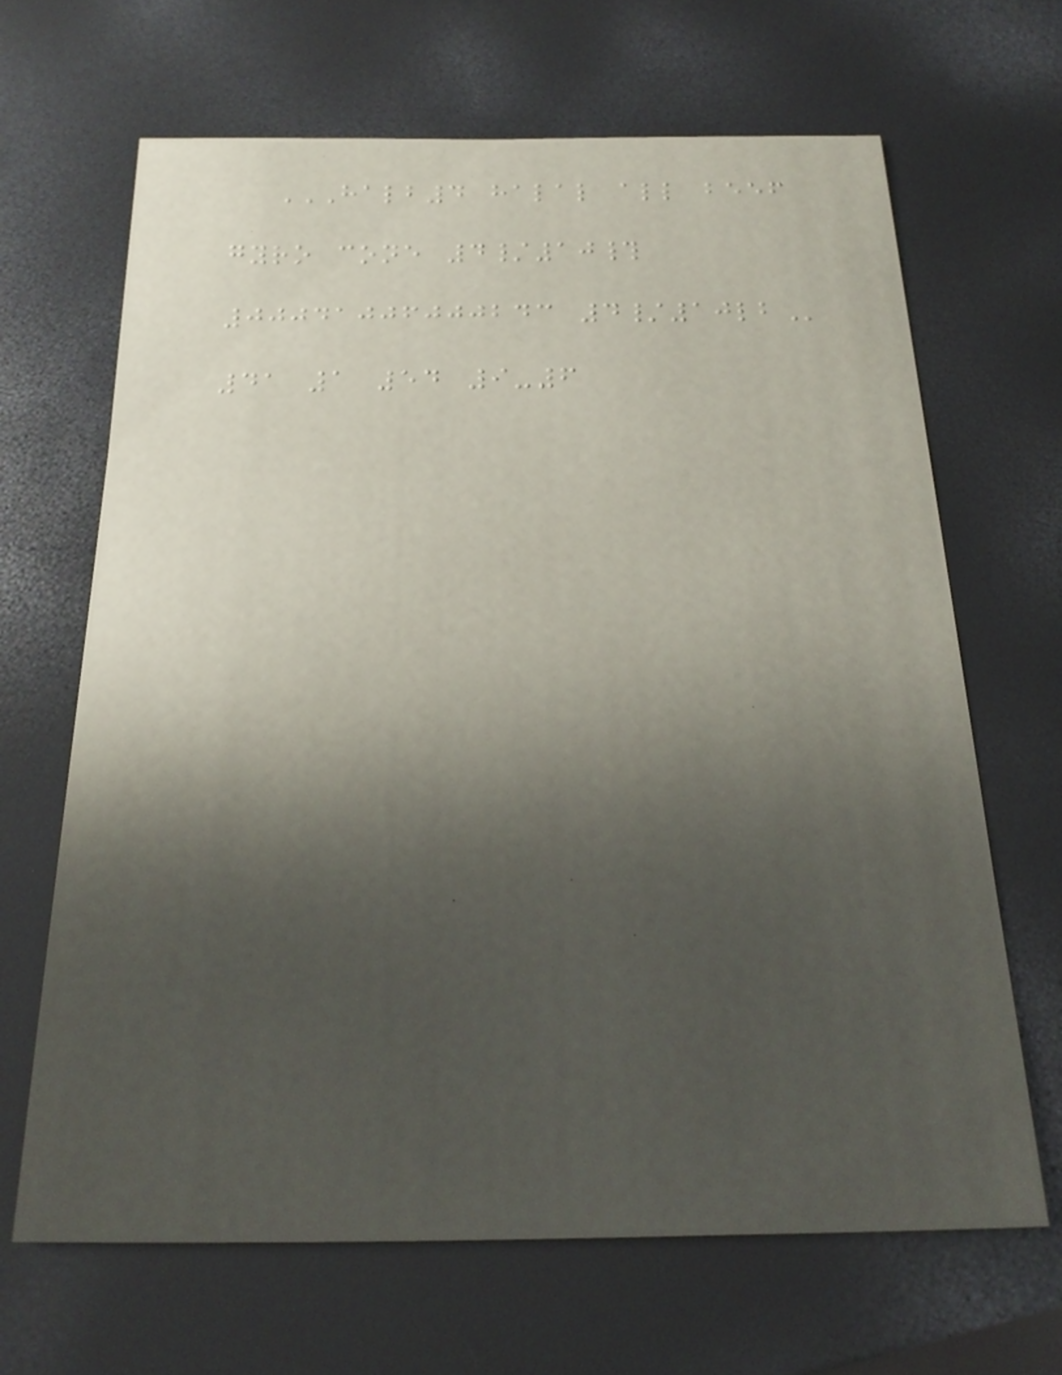HALB4 HALAL ALL BEEF
GYRO CONE 4/10#
00041006000243 4/10LB
41 1 54 9-6
